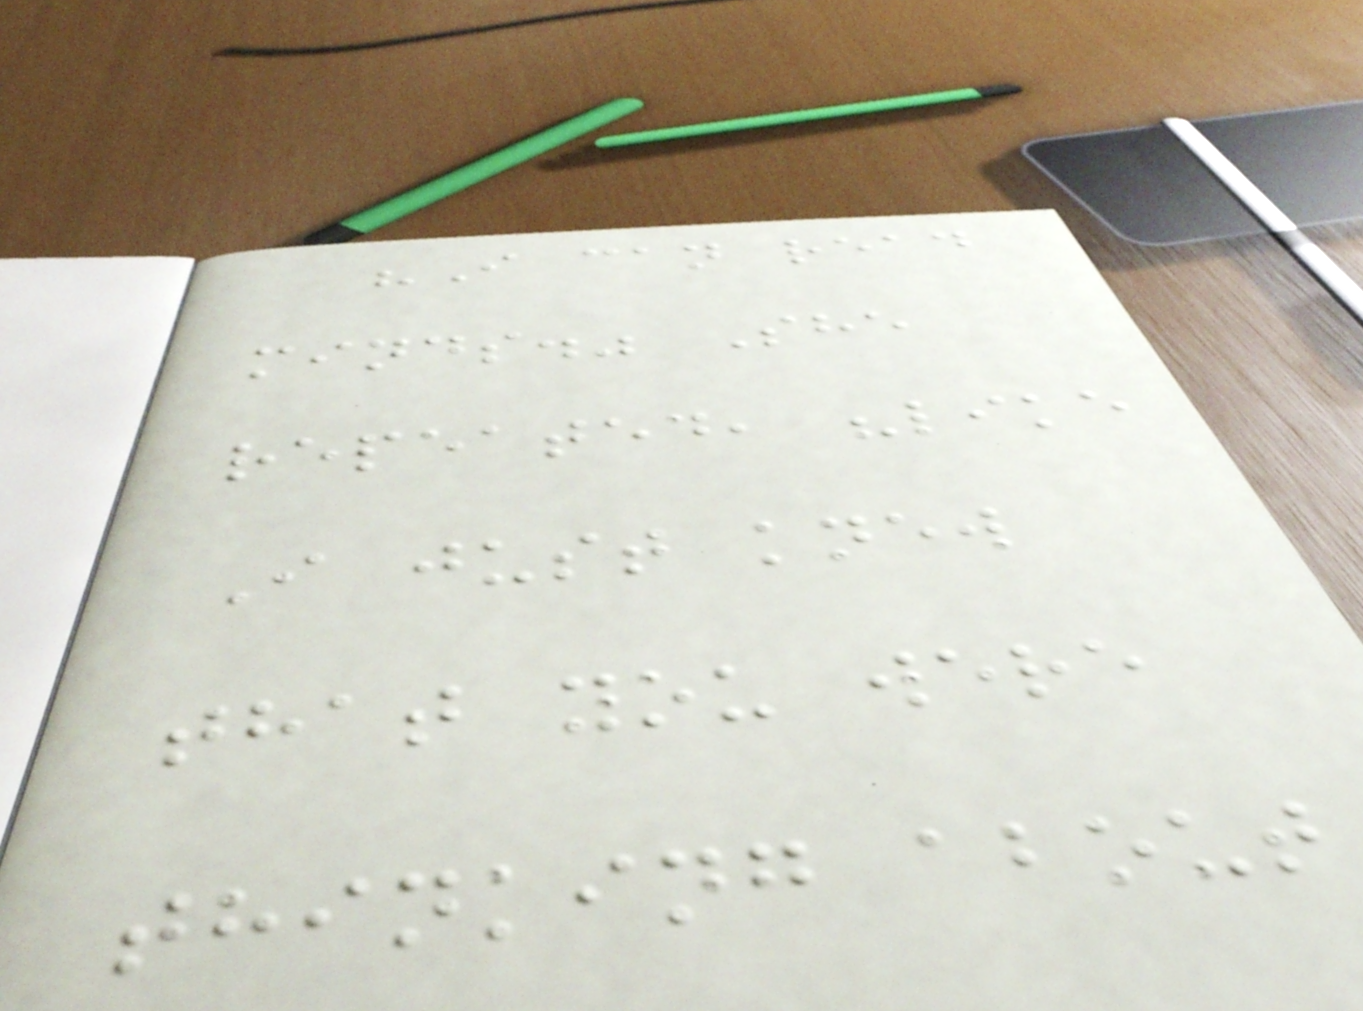"I can read
minds." She
repeated, "like
I just knew
that you were
thinking about
